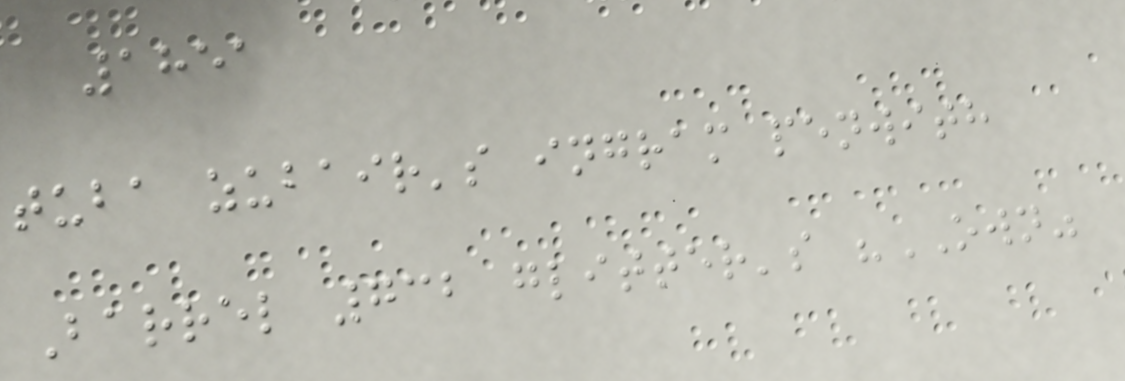1851
tuba zubair's ingram penwith
Barrel 732 glitter's "OWN"
